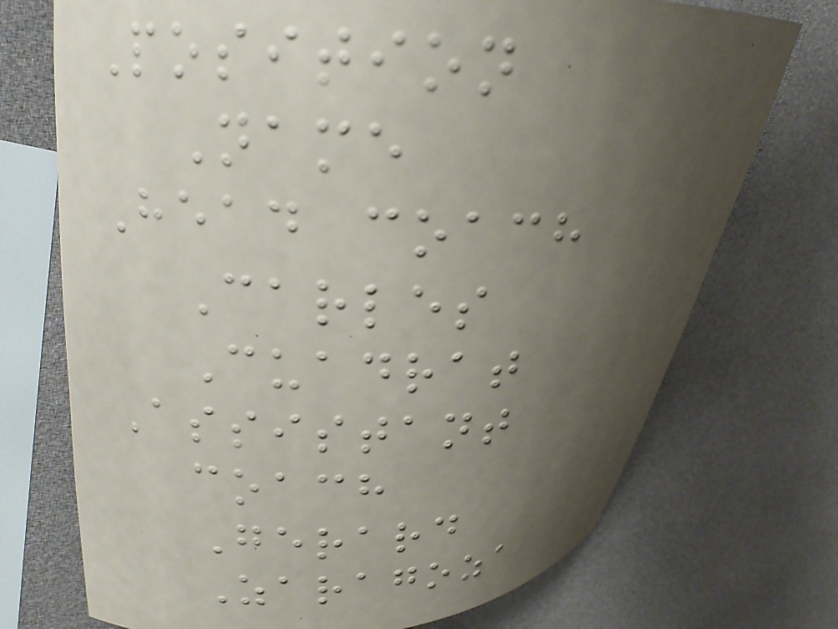Position
Name
Head coach
Carles
Cuadrat
Assistant
coach
Gerard
Zaragoza
